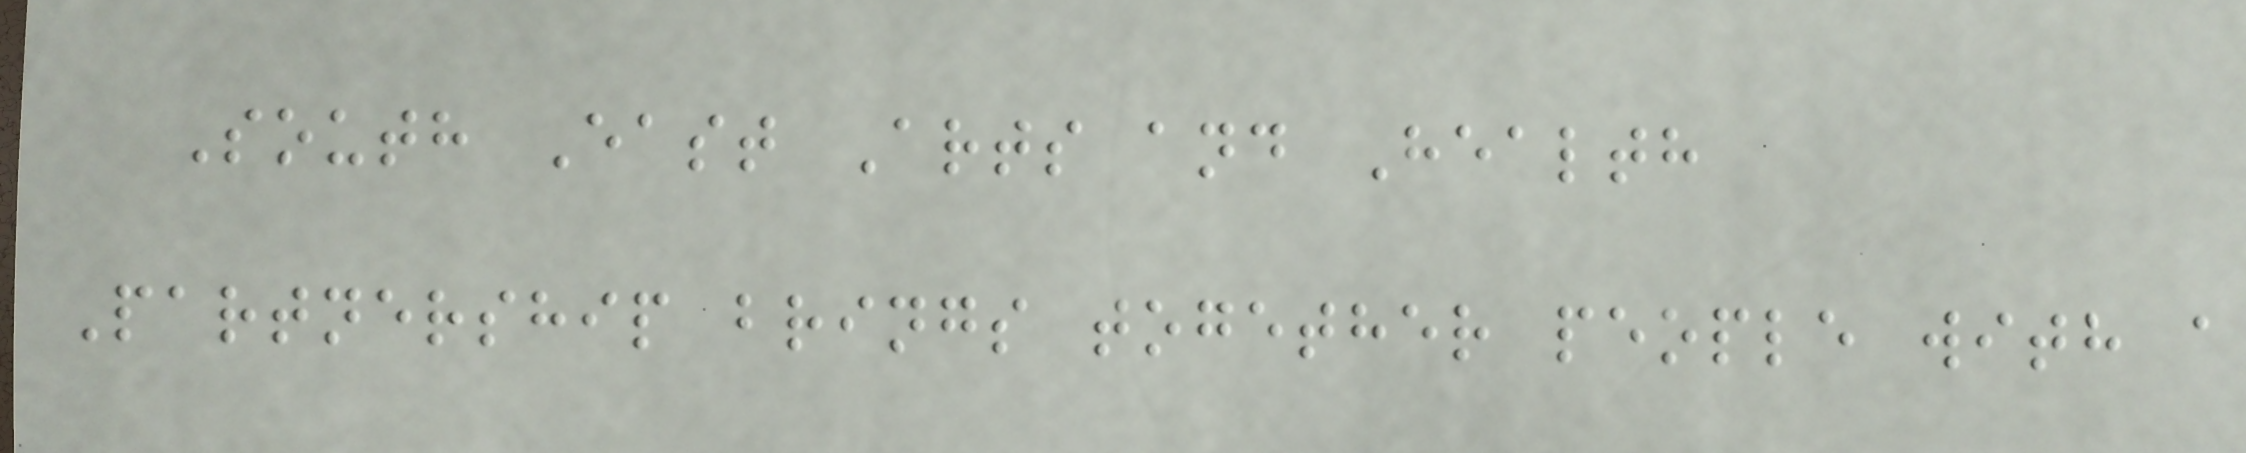South East Arts and Health
Partnership brings together people with a
